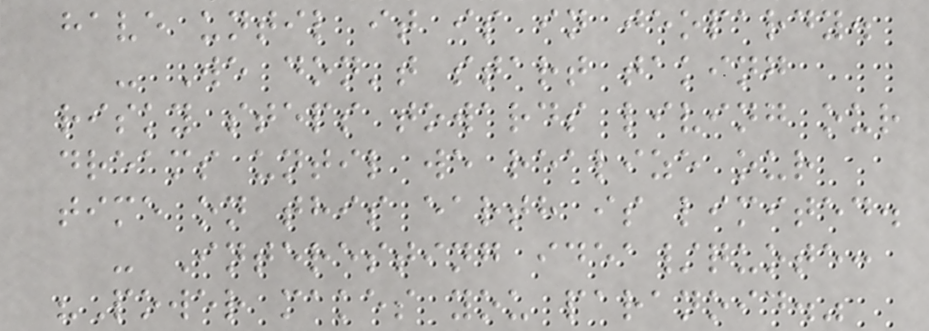have until it is in jeopardy.
- We don't start taking
risky steps towards living our
dreams until we realize our
time on this earth is limited.
- Interesting idea/quote:
"Power makes you paranoid."
